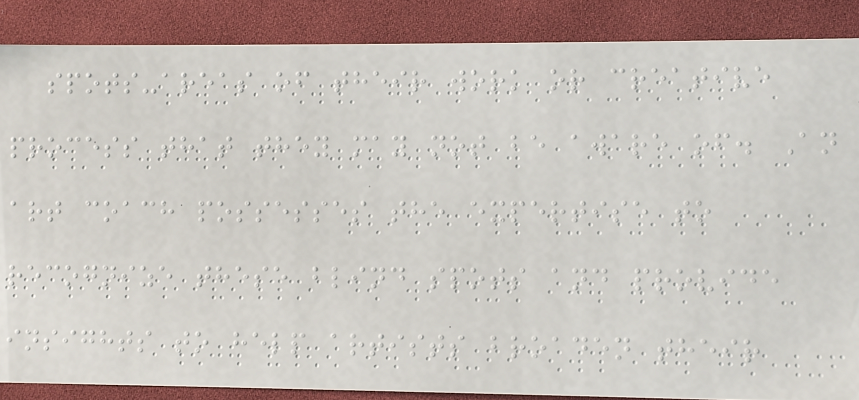spots-areas of their work or creative
process that they may not be aware of. An
art coach possesses the expertise to
recognize these blind spots and provide
insights to help artists broaden their
